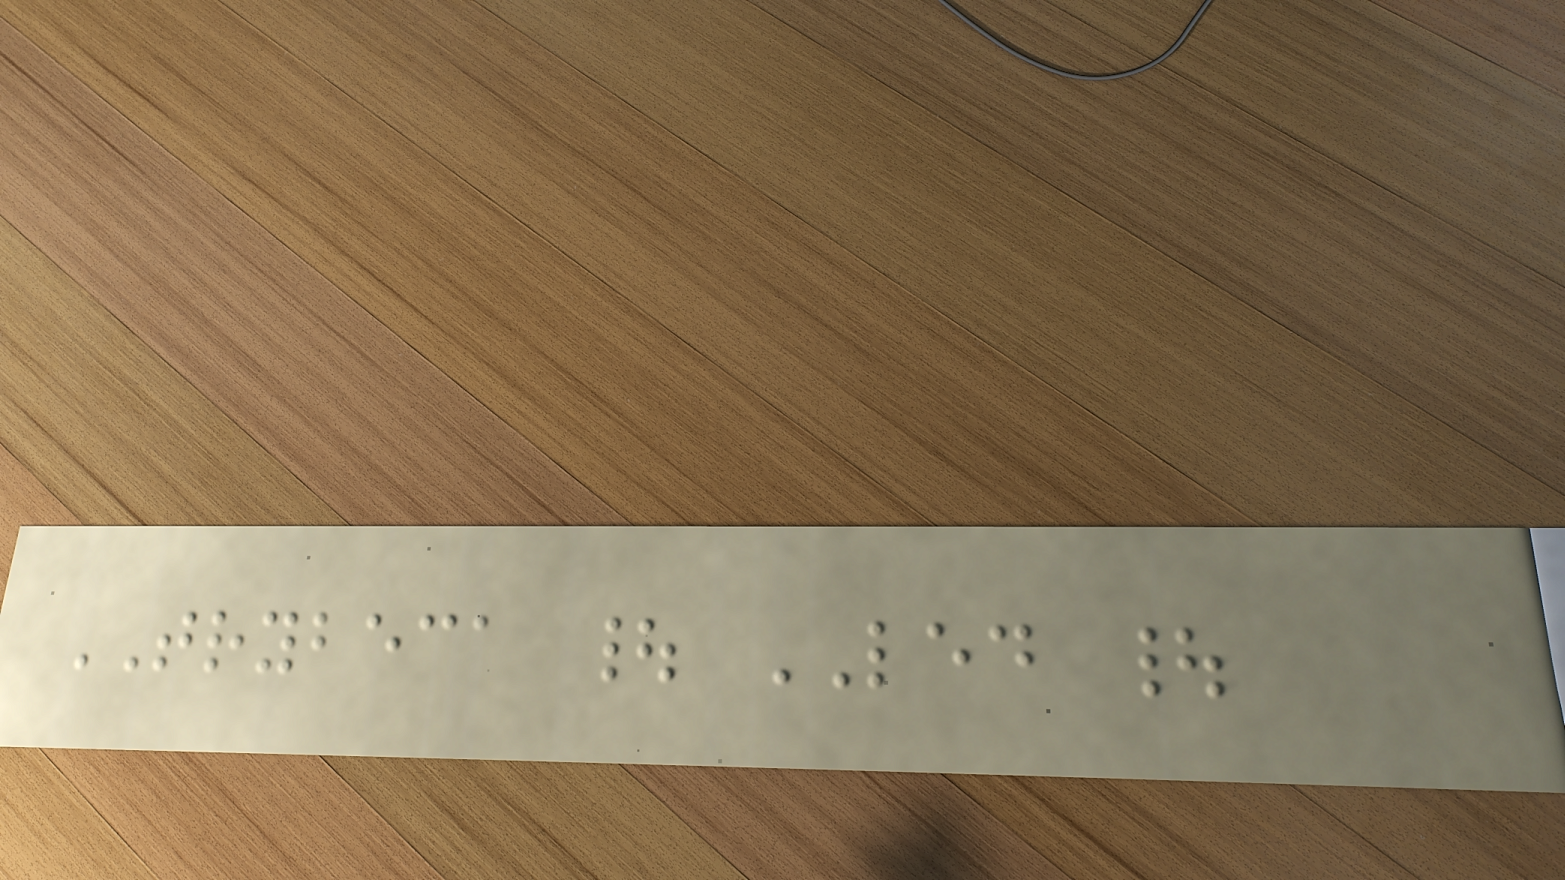TRYBECA | LED |
